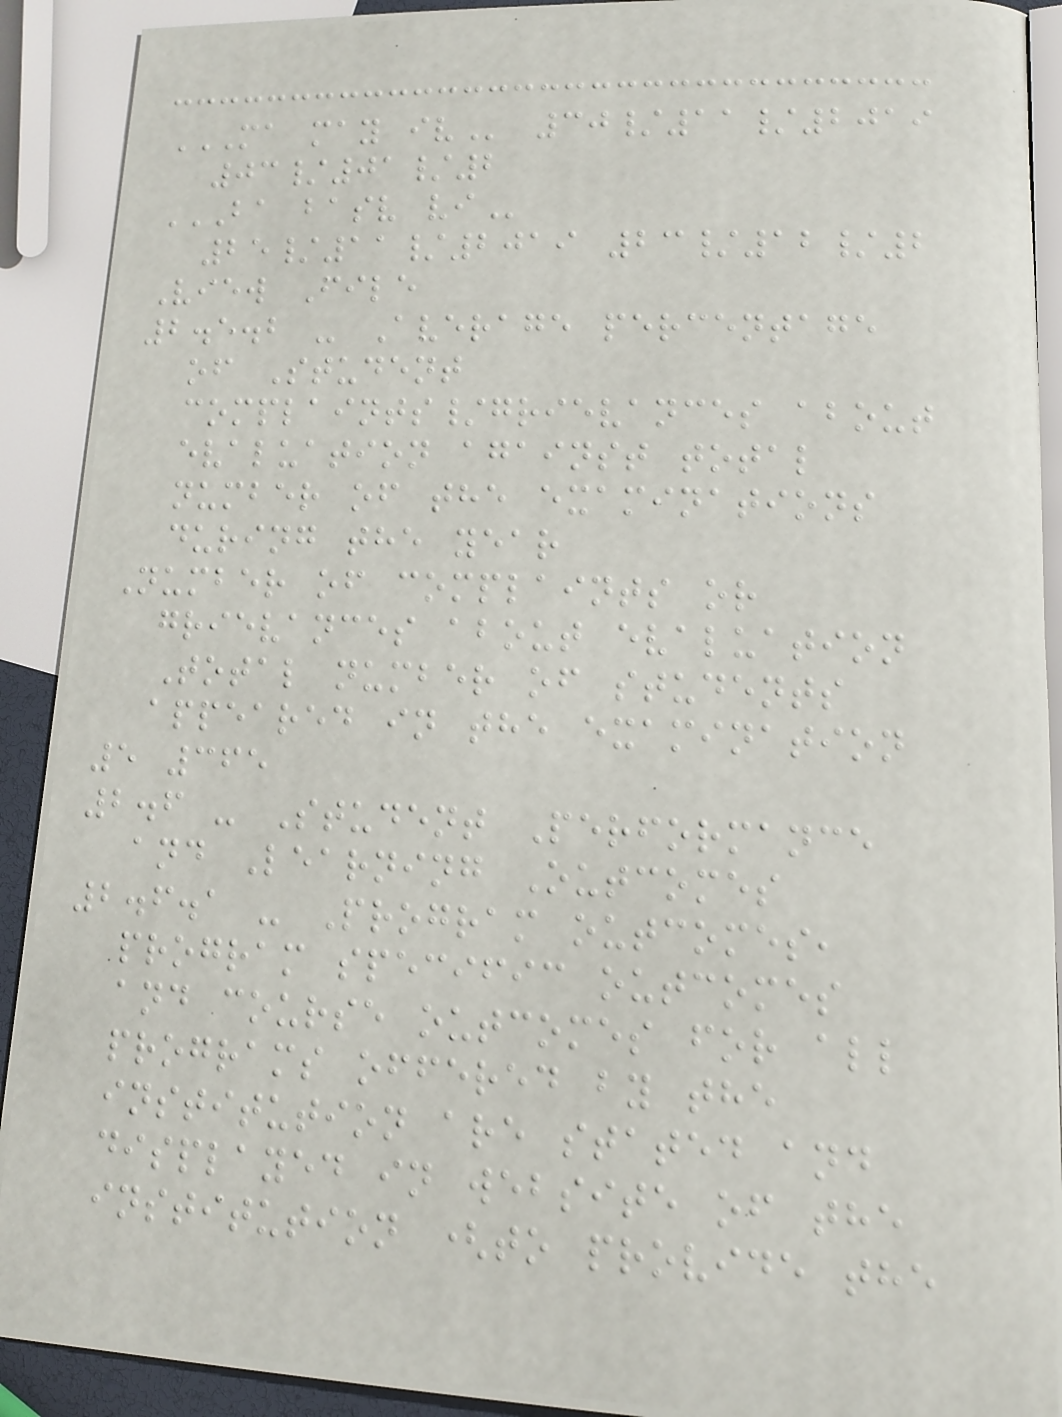MA MAY IV 30/11/2019
03/01/2
BA BASV VI
25/11/2019 23/12/2
View File
2.5.2 - Average percentage
of Student
complaints/grievances about
evaluation against total
number of the examinations
during the year
Number of complaints or
grievances about evaluation
Total number of students
appeared in the examination
5 365
2.6 - Student Performance
and Learning Outcomes
2.6.1 - Program outcomes,
program specific outcomes
and course outcomes for all
programs offered by the
institution are stated and
displayed in website of the
institution (to provide the
